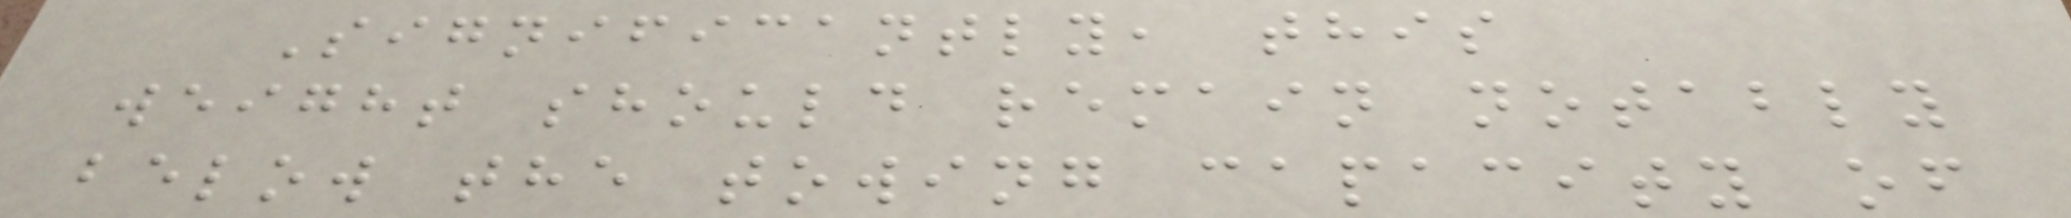Significantly, this
weight should remain notably
below the towing capacity of
